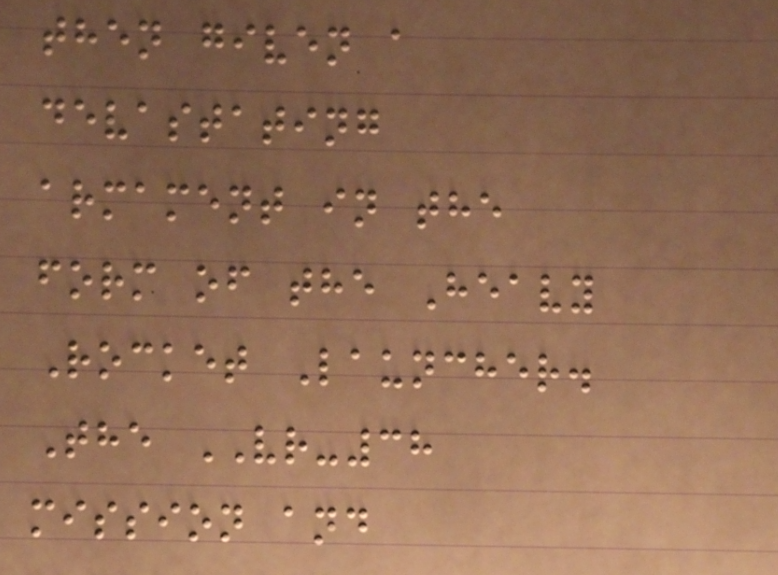then given a
devastating
armament in the
form of the Heavy
Rocket Launcher.
The VR-38
mission and
